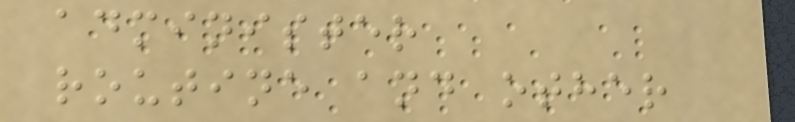administer
routine and other
